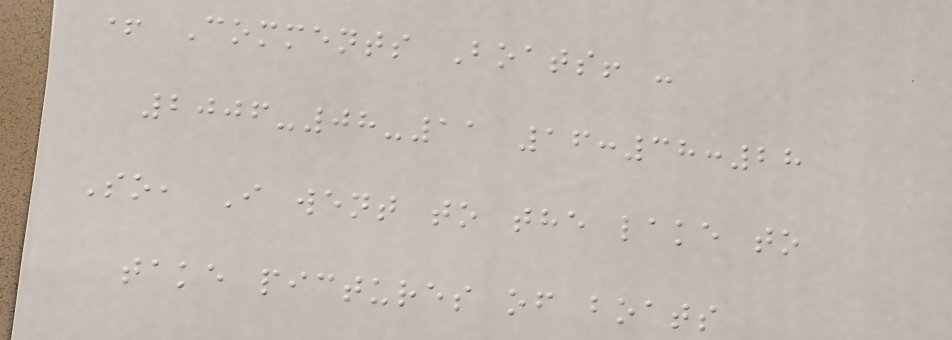+ Comments Boats! -
2006-08-11 16:38:28
So, I went to the lake to
take pictures of boats
